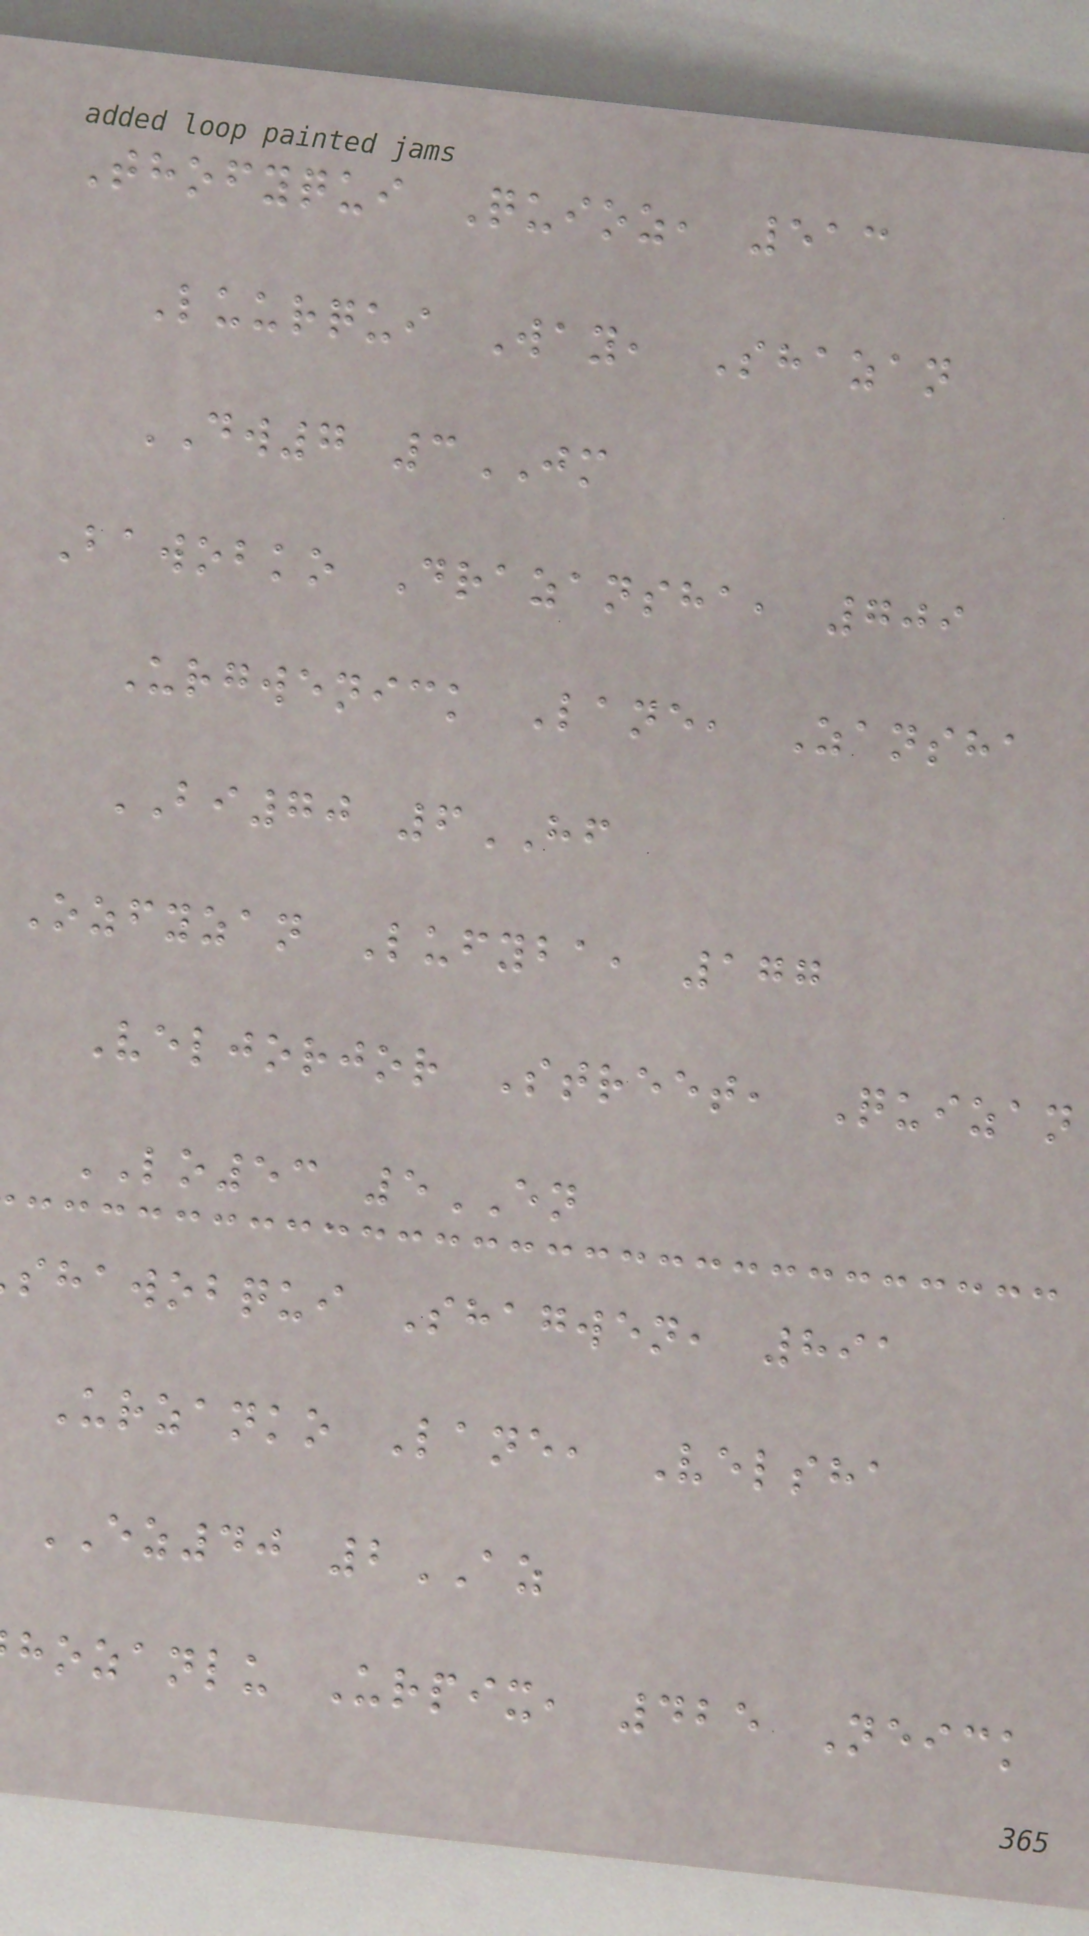Thofyqui Quioz, 513
Luurqui Way, Shazan
DW7 3JM
Bawobko Drazansha, 709
Urgwenick Lane, Zansha
BI70 6HF
Ozfyzan Lufyba, 177
Veljorjor Street, Quizan
LO53 5EN
shawobqui Shagwen, 891
Urzanko Lane, Velsha
EZ40 2AZ
hozanlu Urpix, 425 Neick
